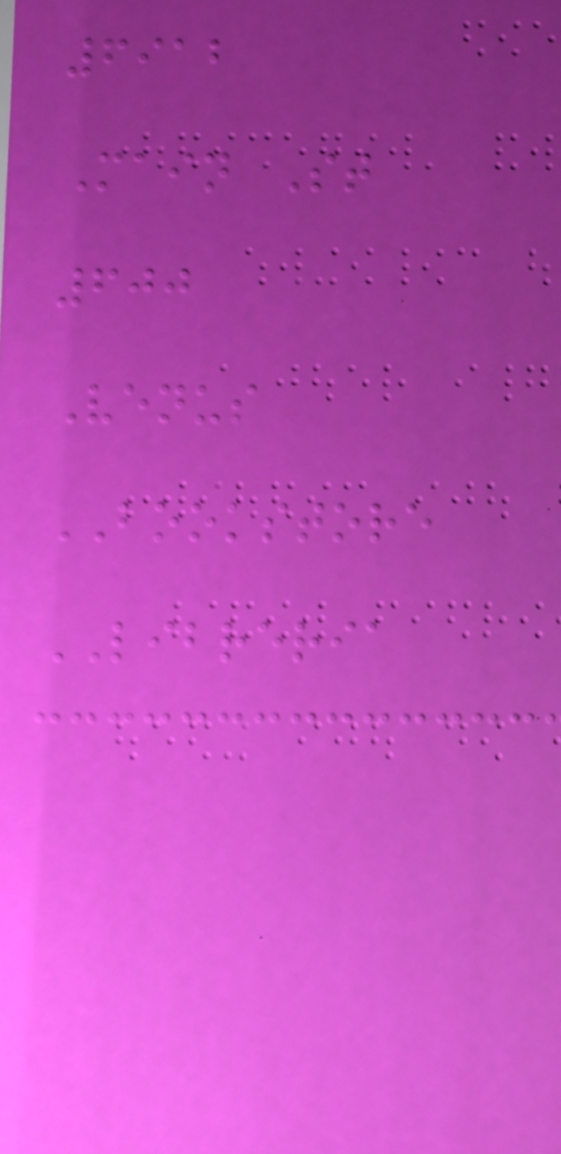6912
Main St
600
Venus
BOOKSTORE
LIBRERIA
